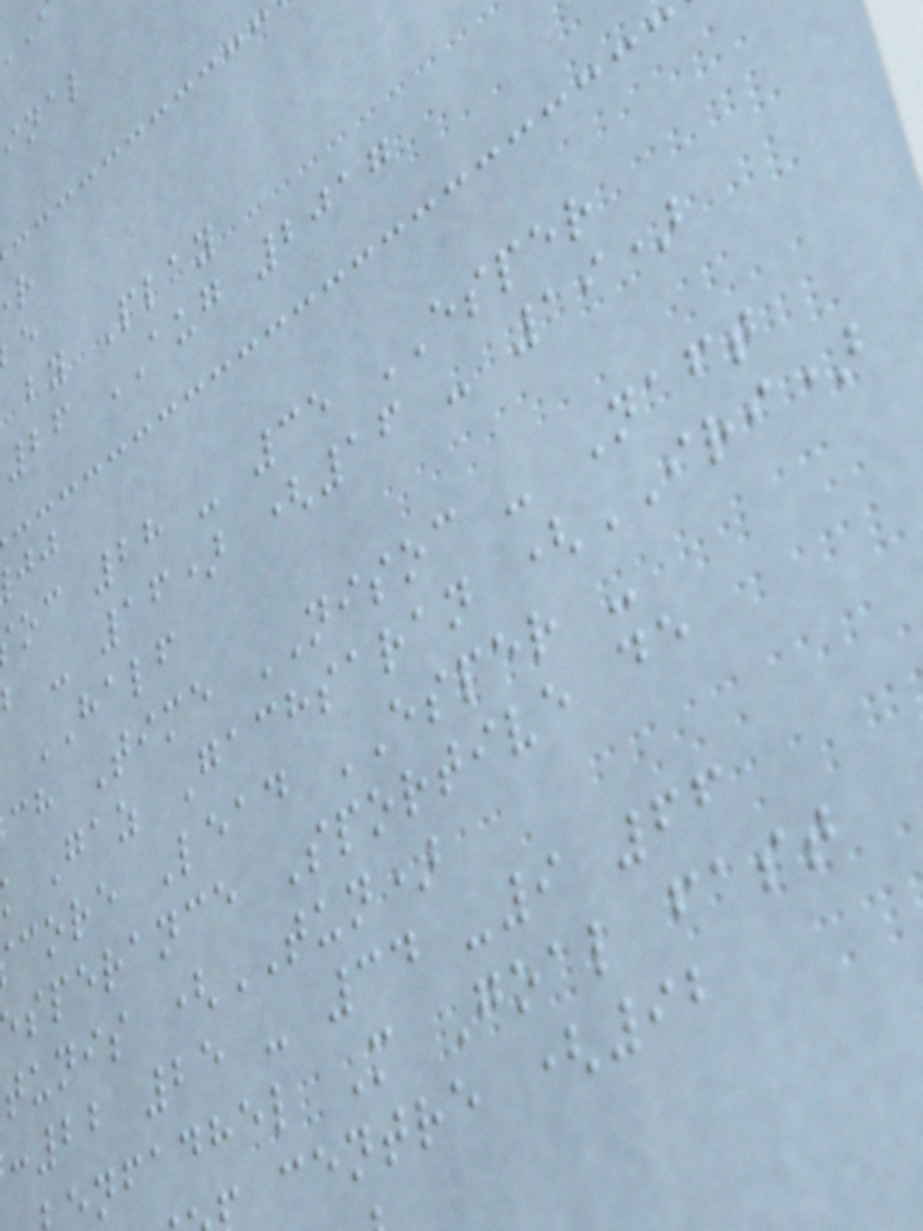inal
by Play
26 AUG 2017
oc 28 - 35 ESPER
b - 16) (16 - 19)
HALF
ch Time NISOC - Naft
Gaz Gachsaran (IRI)
core Lead ESPER -
sperance Sportive de
tunis (TUN)
:22 25 - 34 -9 66
nfadhel M Goal fast
centre (92
